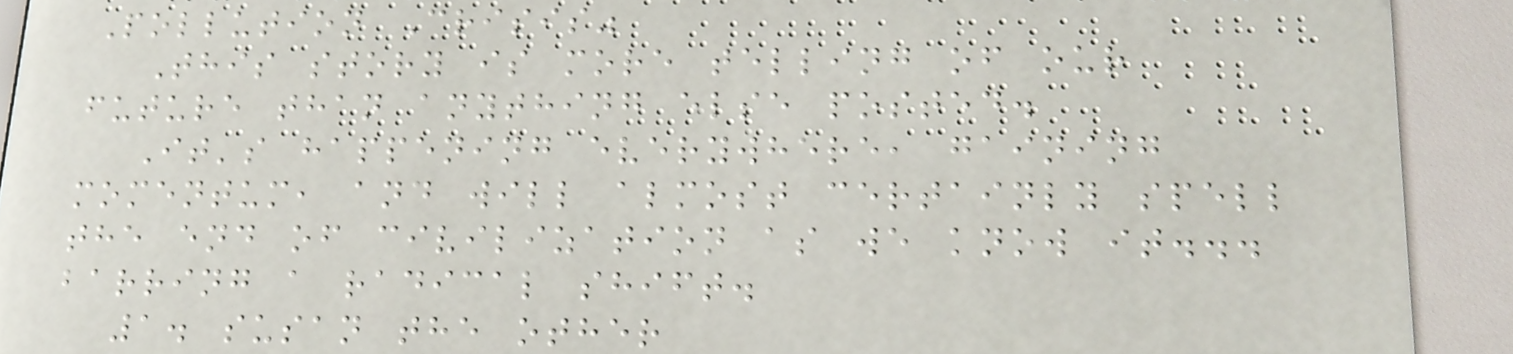Pollution Crisis"
This story is more telling of our
future than anything else posted.
It's happening everywhere, gaining
momentum, and will almost certainly spell
the end of civilization as we know it...
barring a radical shift.
1. susan the other
